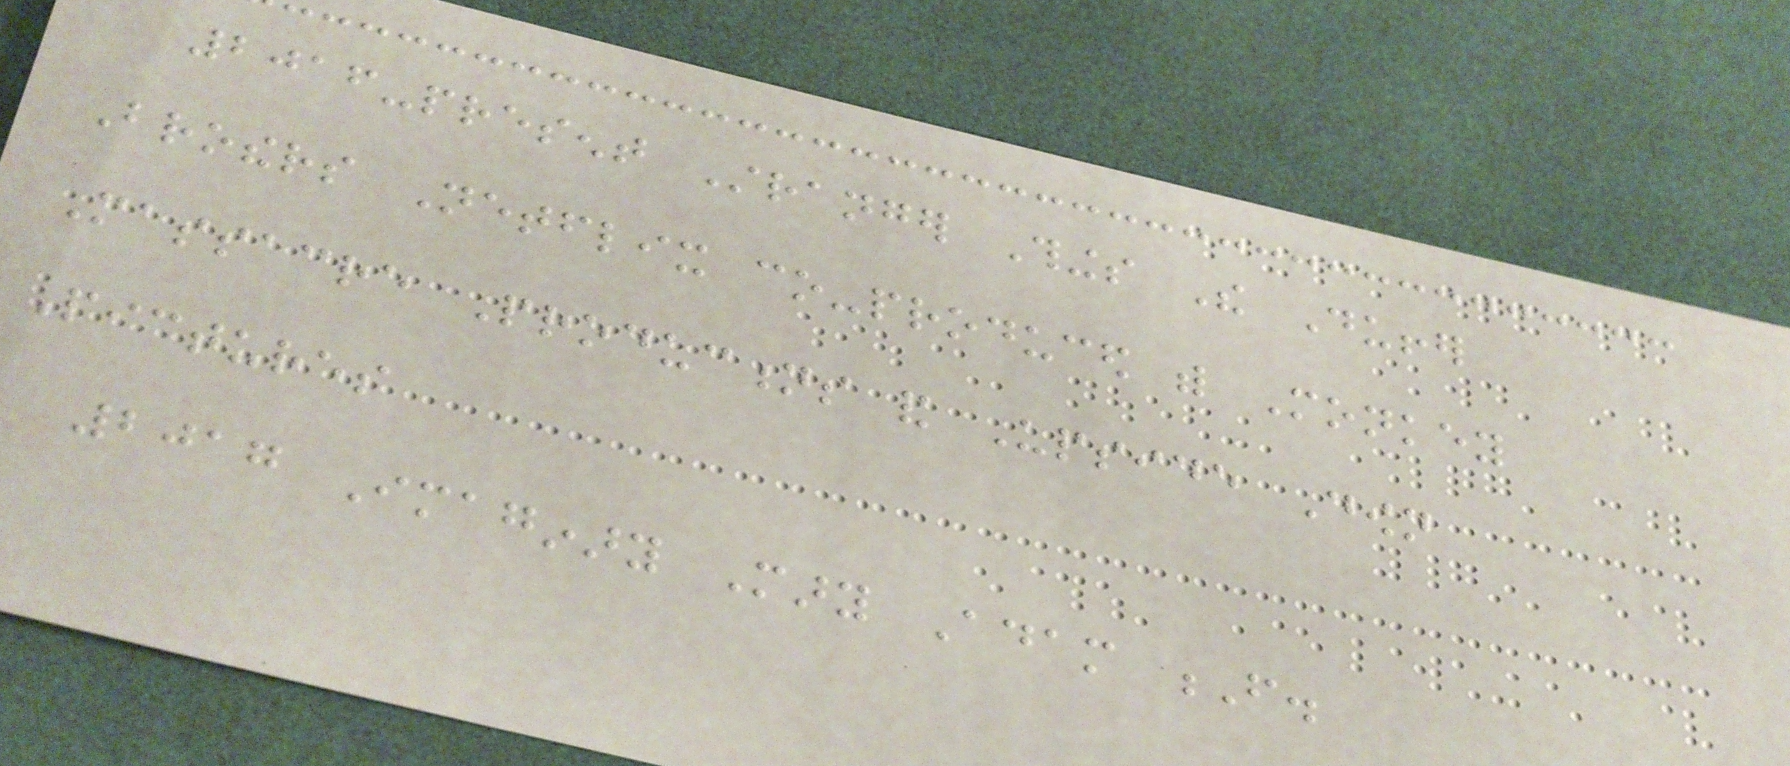2016-present Stranger Things The Duffer
Brothers Netflix co-produced with Monkey
Massacre Productions and Upside Down
Pictures
2017 Imaginary Mary Adam F.
